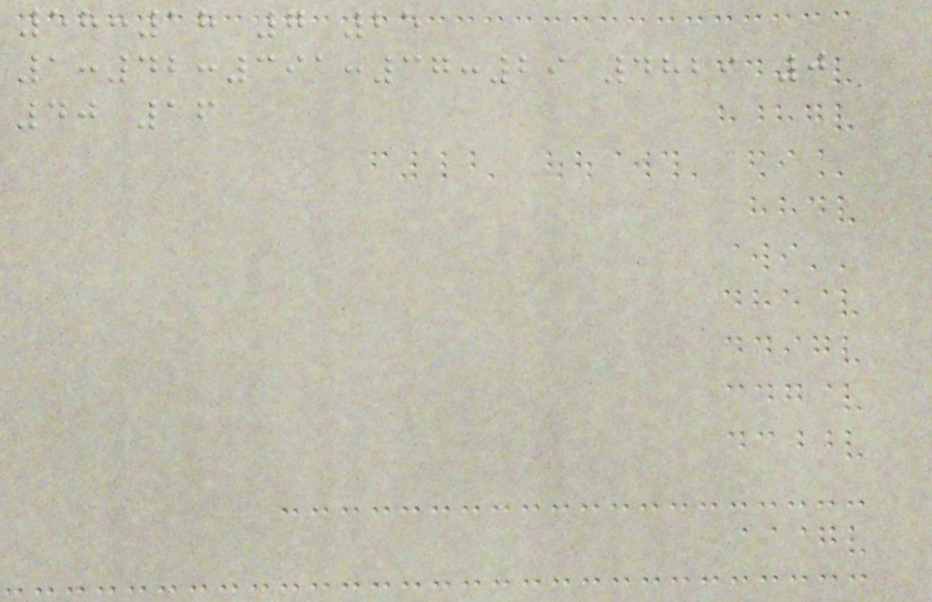58:18 7 25
1:42:391:37:29 4829 0
40 16
